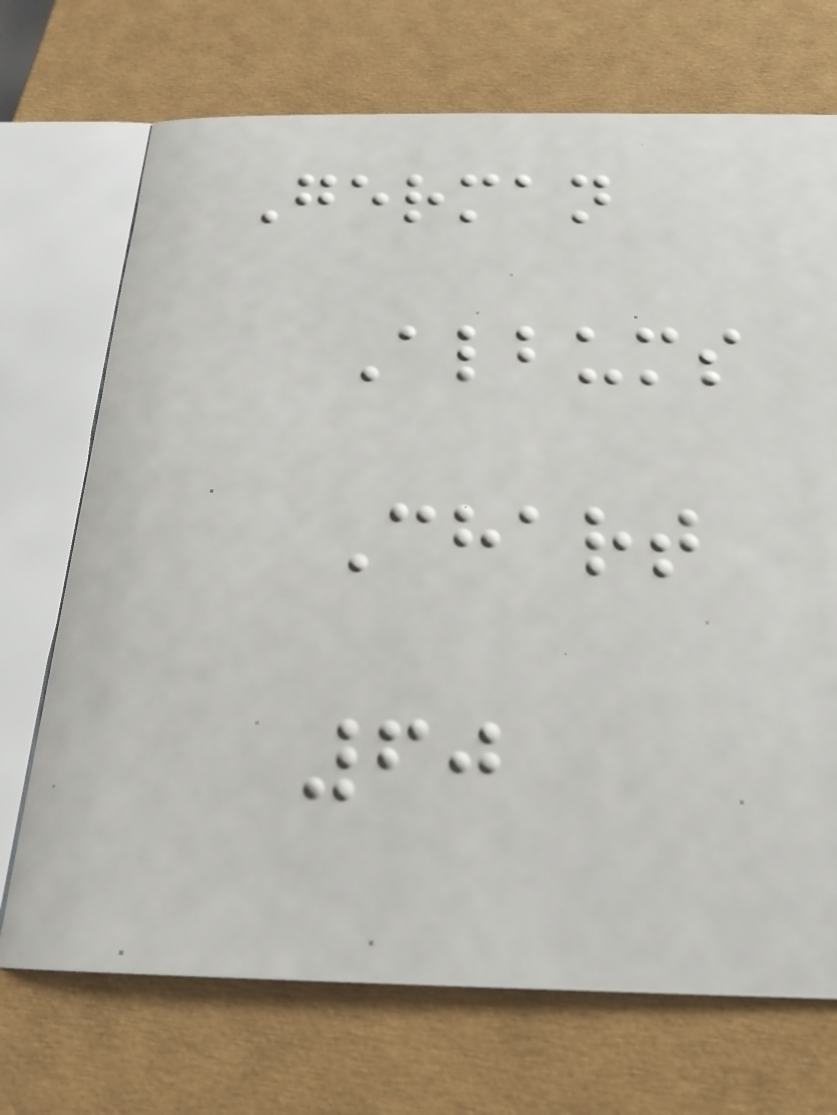German
Albums
Chart
60
